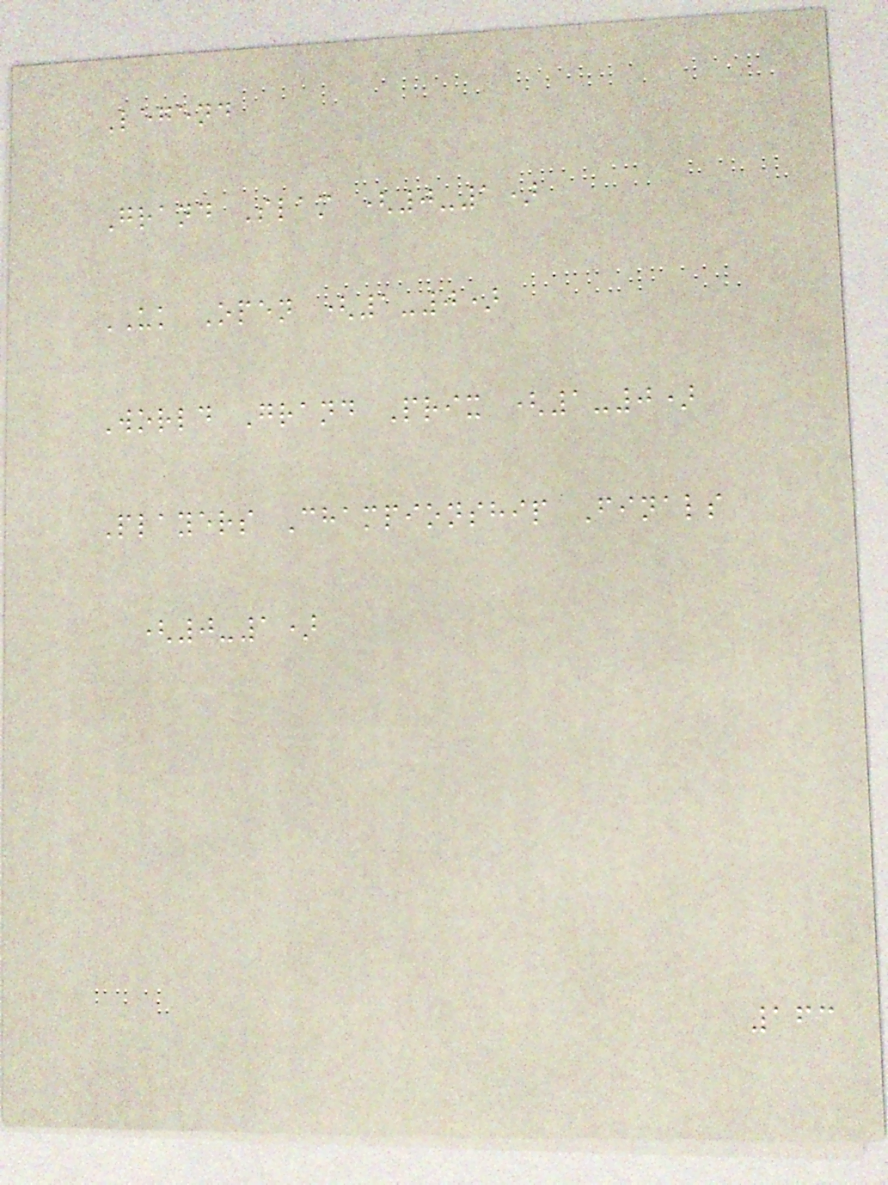Legend
Grand Slam (0-1)
UK Open (1-0)
World Grand Prix (1-0)
Players Championship Finals
(0-1)
163
